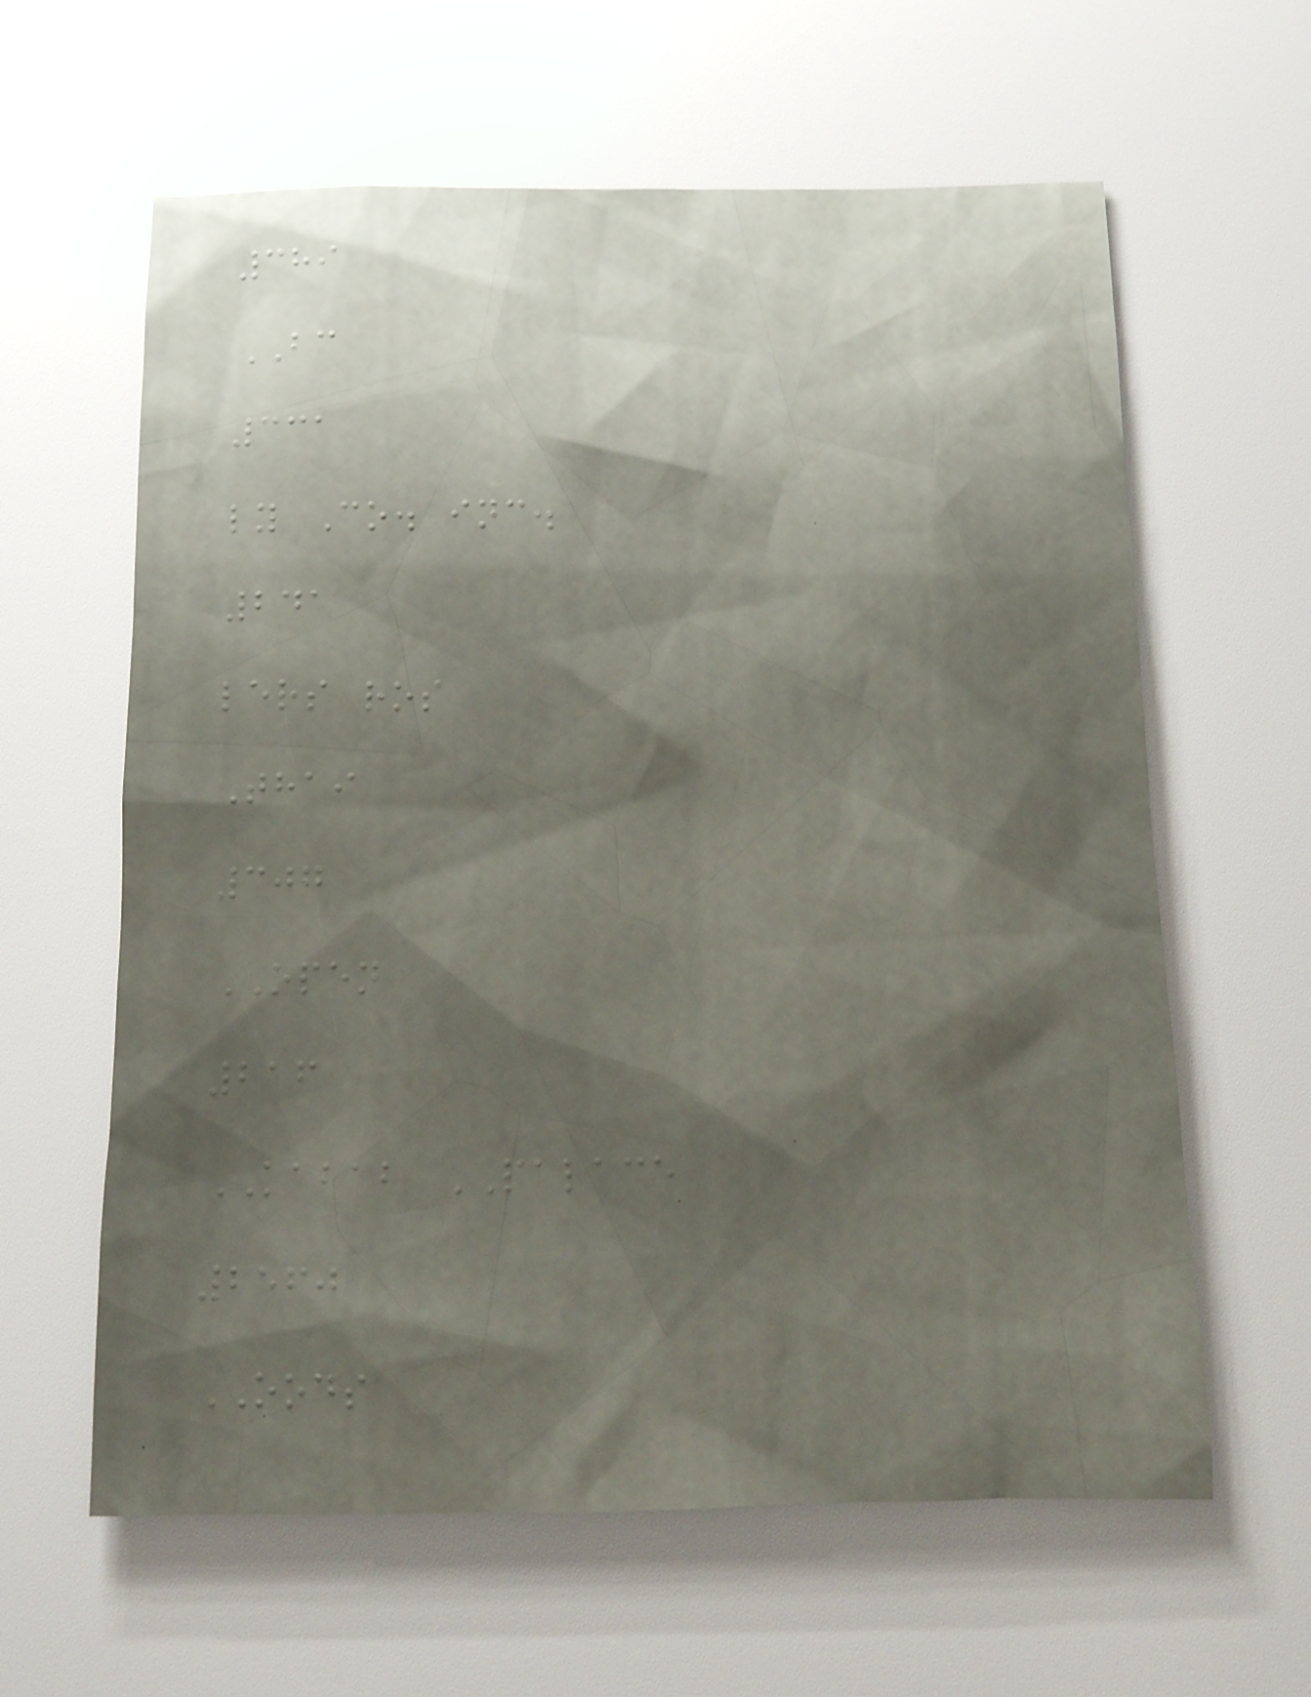389
BC
331
ly Co. inc.
241
lers ros
Thai
307
OPEN
216
KABAB PALACE
2560
OODS
